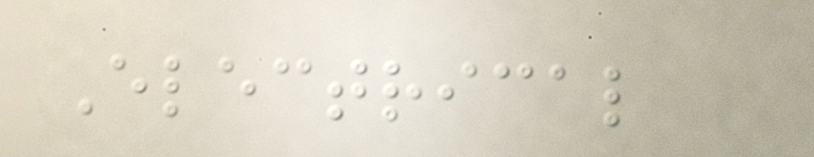Electrical
